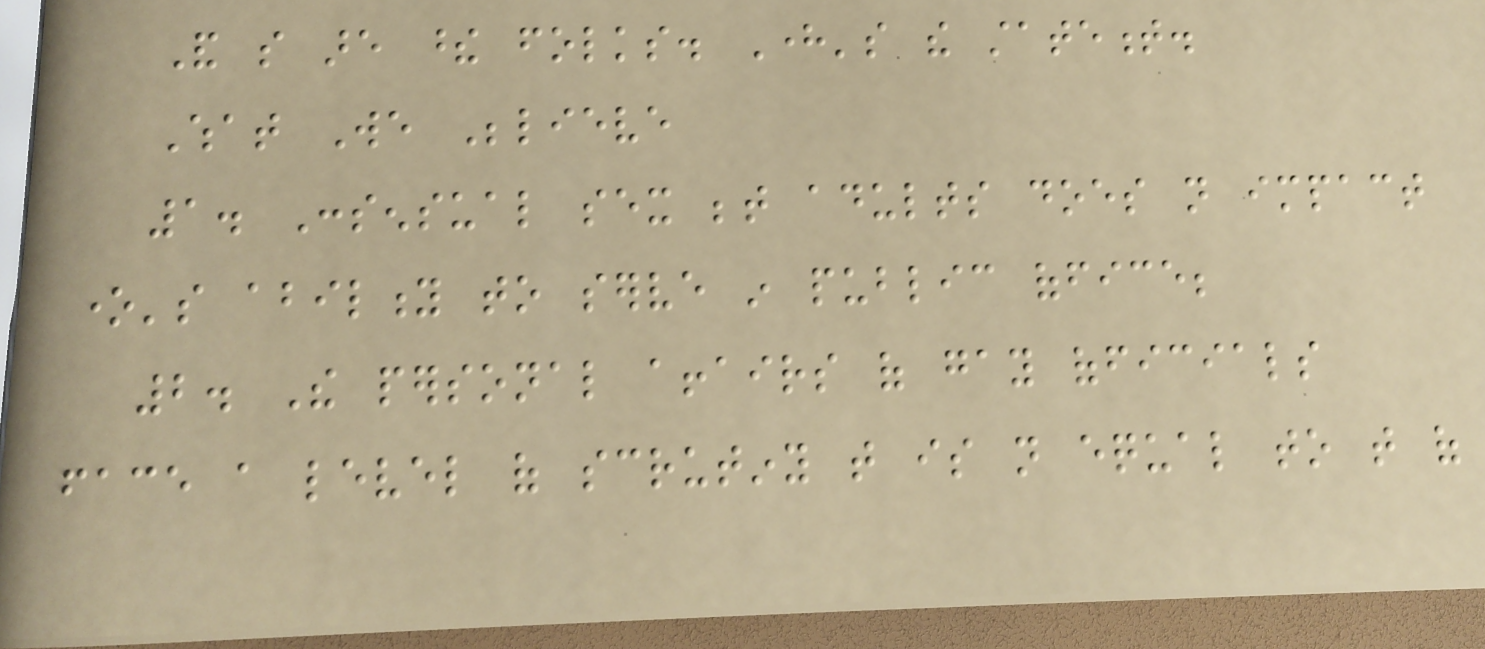And so are these folks. Here's the statement.
What We Believe
1. Consensual sex between adults does not impact
one's ability to serve in public office;
2. The personal affairs of gay officials
face a level of scrutiny that is not equal to that of
